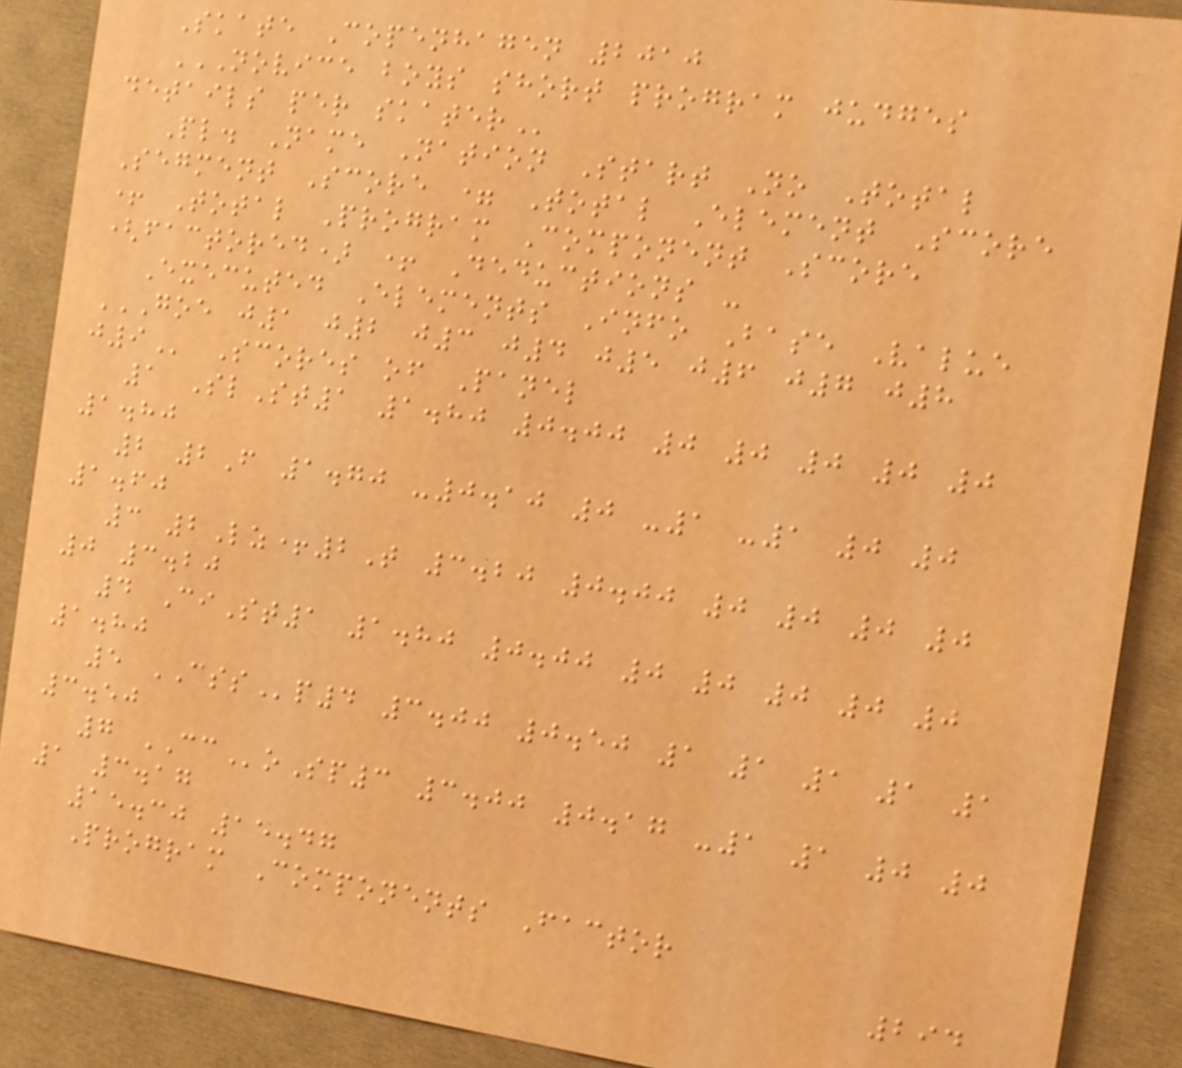Skate Copenhagen 2010
NOVICE BOYS SHORT PROGRAM JUDGES
DETAILS PER SKATER
Pl. Name Nation Start No Total
Segment Score = Total Element Score
+ Total Program Component Score
(factored) + Deductions -
Executed Elements Info Base Value
GOE J1 J2 J3 J4 J5 J6 J7 J8
J9 Scores of Panel
1 SlSt1 1.80 0.00 0 0 0 0 0
1.80
2 2F 1.70 -0.10 0 -1 -1 0 0
1.60
3 2Lz+2T 3.20 0.00 0 0 0 0
0 3.20
4 CiSt1 1.80 0.00 0 0 0 0 0
1.80
5 CSSp4 3.00 0.50 1 1 1 1 1
3.50
7 CCoSp3 3.00 0.17 -1 1 0 0
1 3.17
15.30 15.47
Program Components Factor
294
